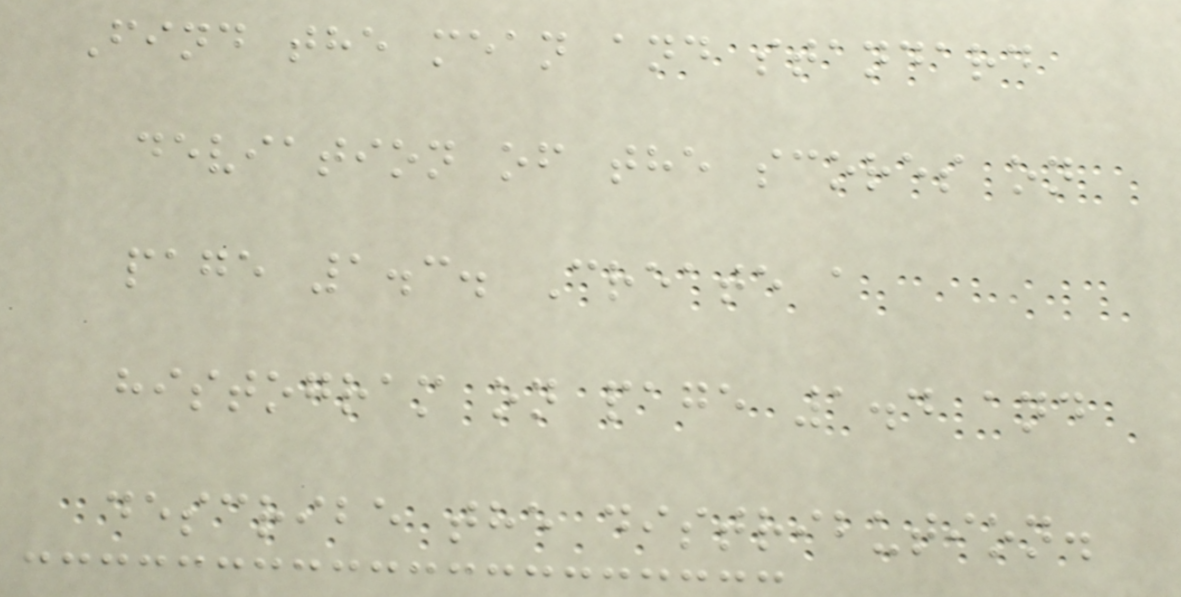Find the mean and standard
deviation of the scores on
page 1.3. Create a
histogram on page 1.4 and
describe the distribution.
